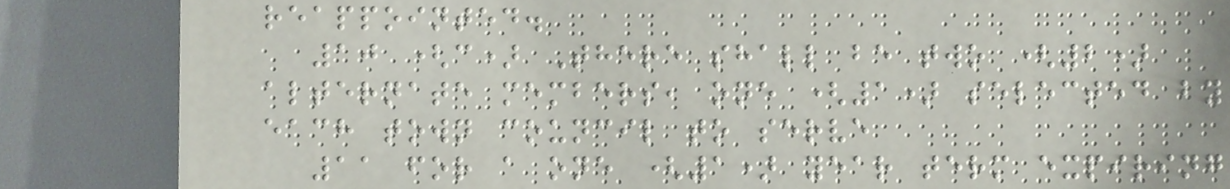reappointed.
10 (c) There shall be two (2)
alternate members, one (1) selected by
each town council to serve
11 for a one (1) year term expiring
